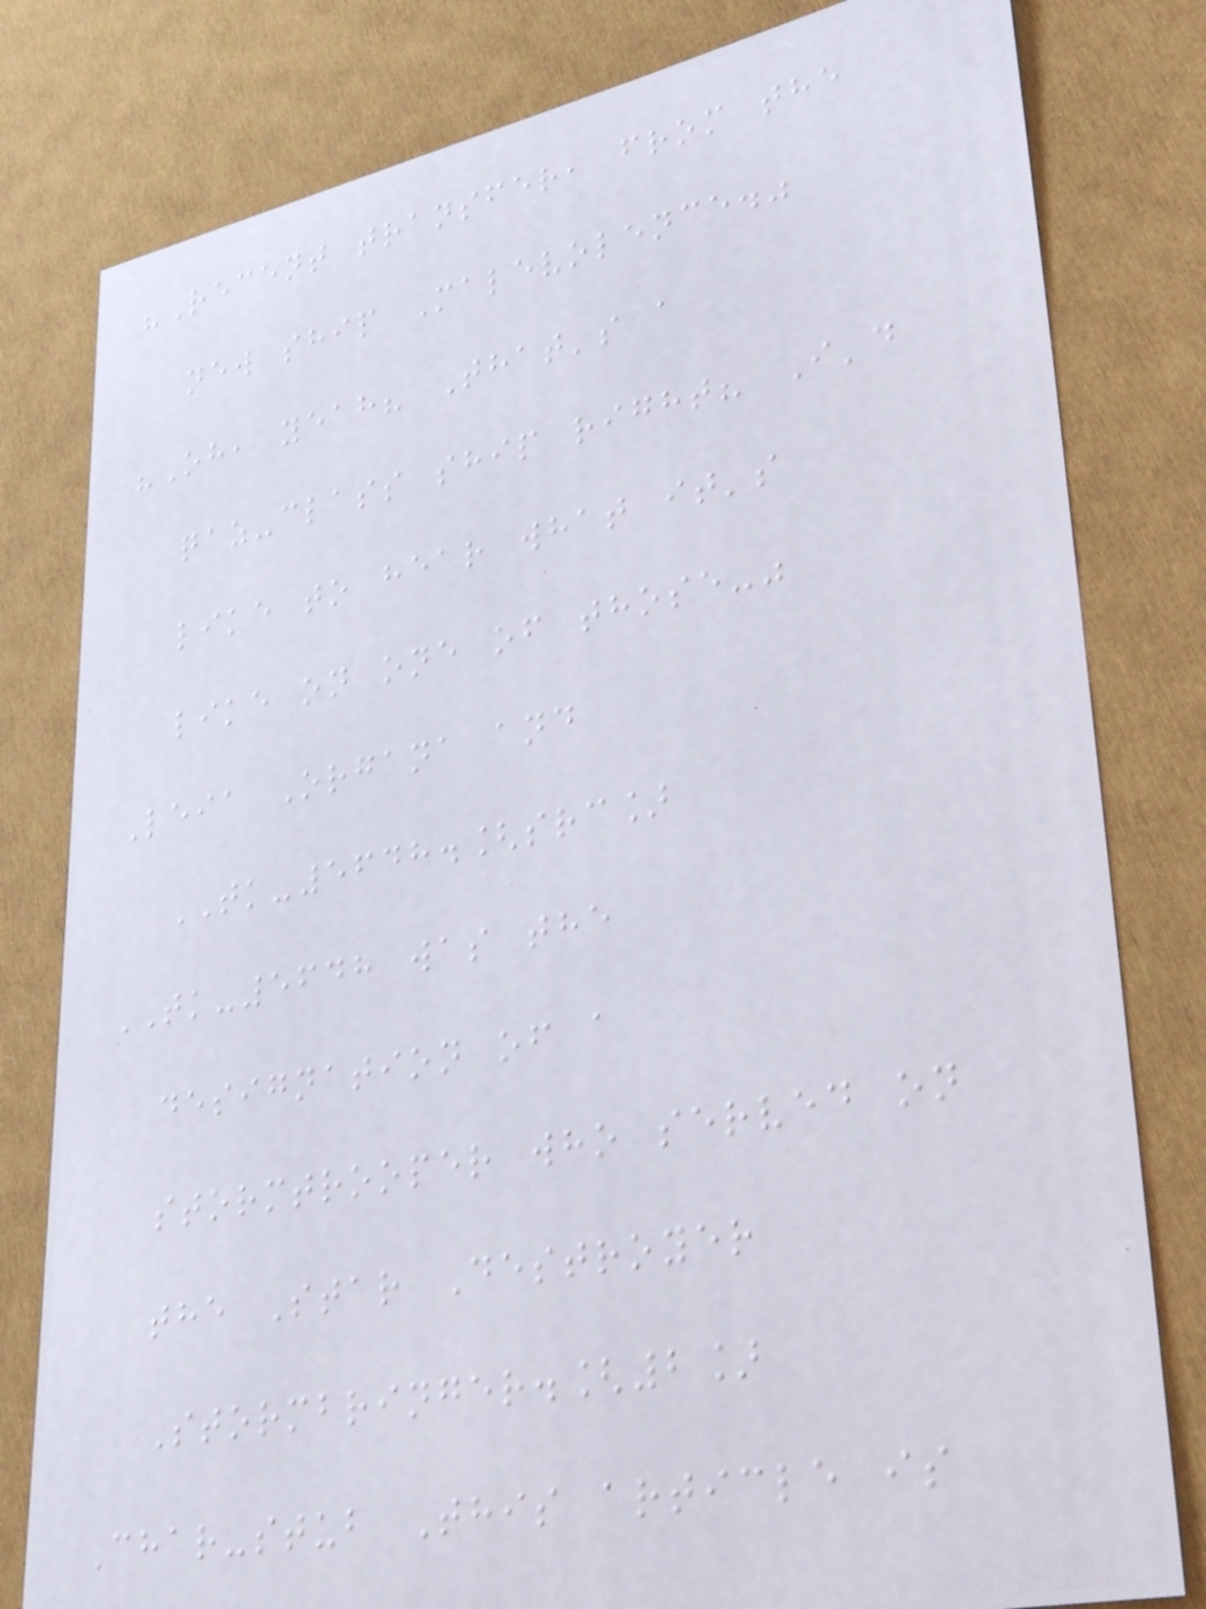"Recent transfer, from the
new ship Malevolence."
"Oh, yeah? That's a
qaz-class ship right? I'd
like to hear what it's
like on one of those-"
Leia Organa and
TK-5648.[src]
TK-5648 was the
designation of a
stormtrooper who served on
the Star Destroyer
Stormbringer.[2]
Char-stub This article is
